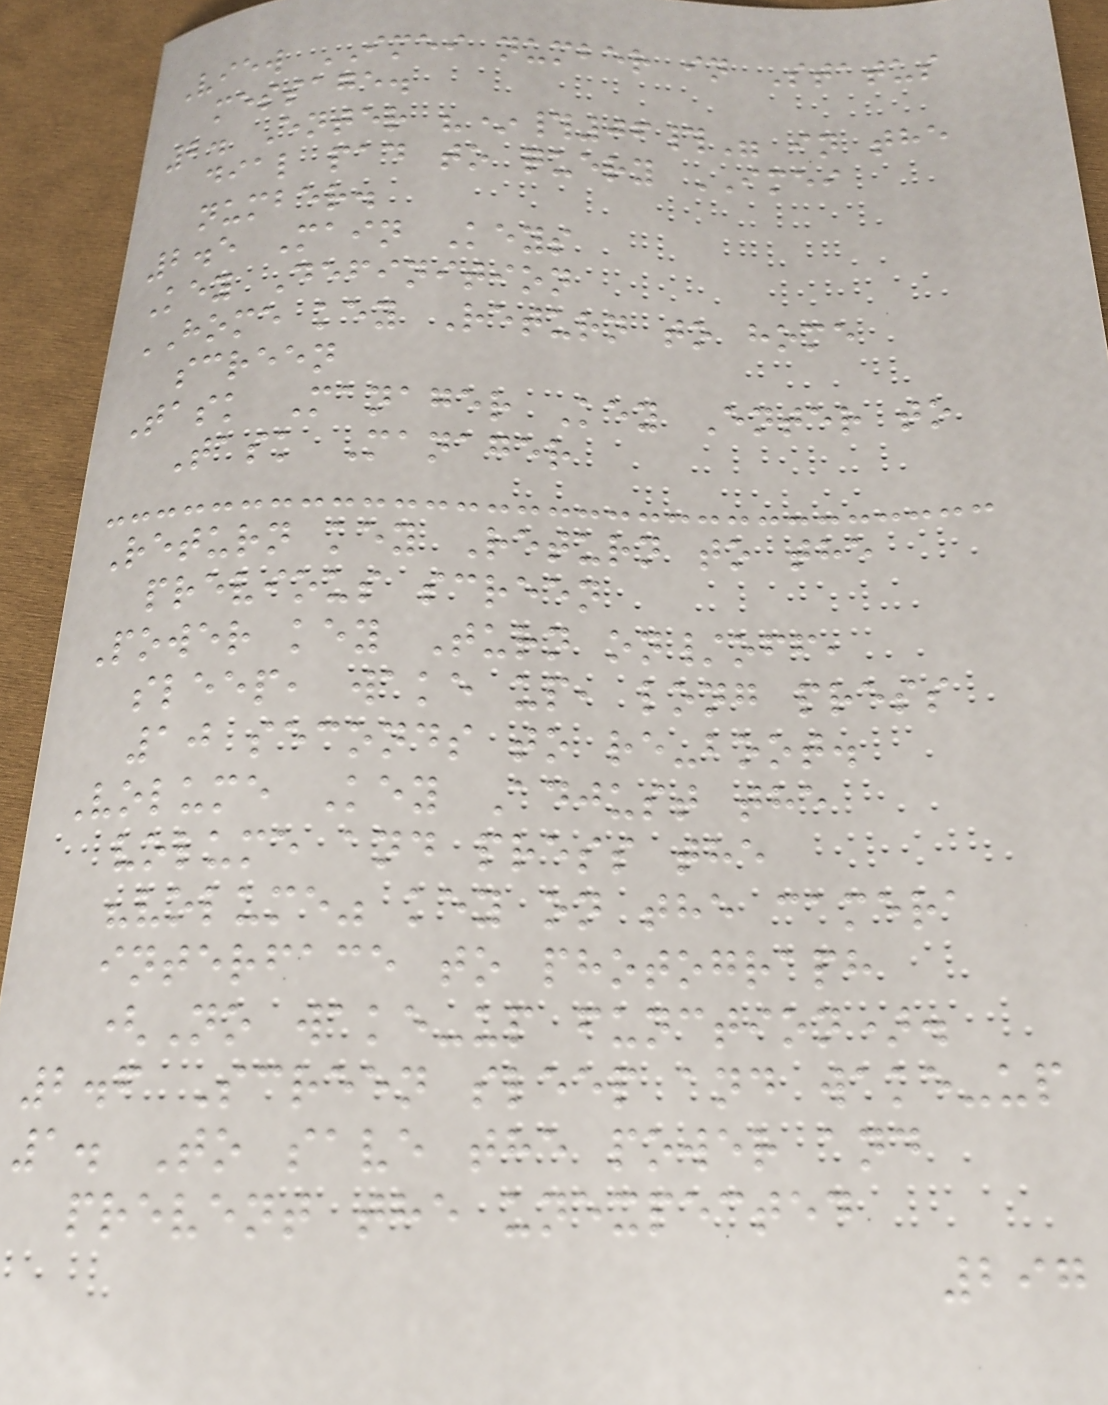View IMEI number in Status
message.
2. Enter "*#06#" in the
dial pad to query IMEI
number.
2.5 Main Keys
Key Definition
HOME key Return to home
screen
Task Manager Key Enter to
Task Manager
Return key Return to the
previous screen
Power key Turn on/off,
sleep, wake up, long press
10 seconds to re-boot.
Volume Key Adjust the
volume and press the
"volume" key on the camera
interface to photograph
(No wake-up function).
2.6 Screen sleep and wake-up
1. To save the power and
prevent the unexpected
297
